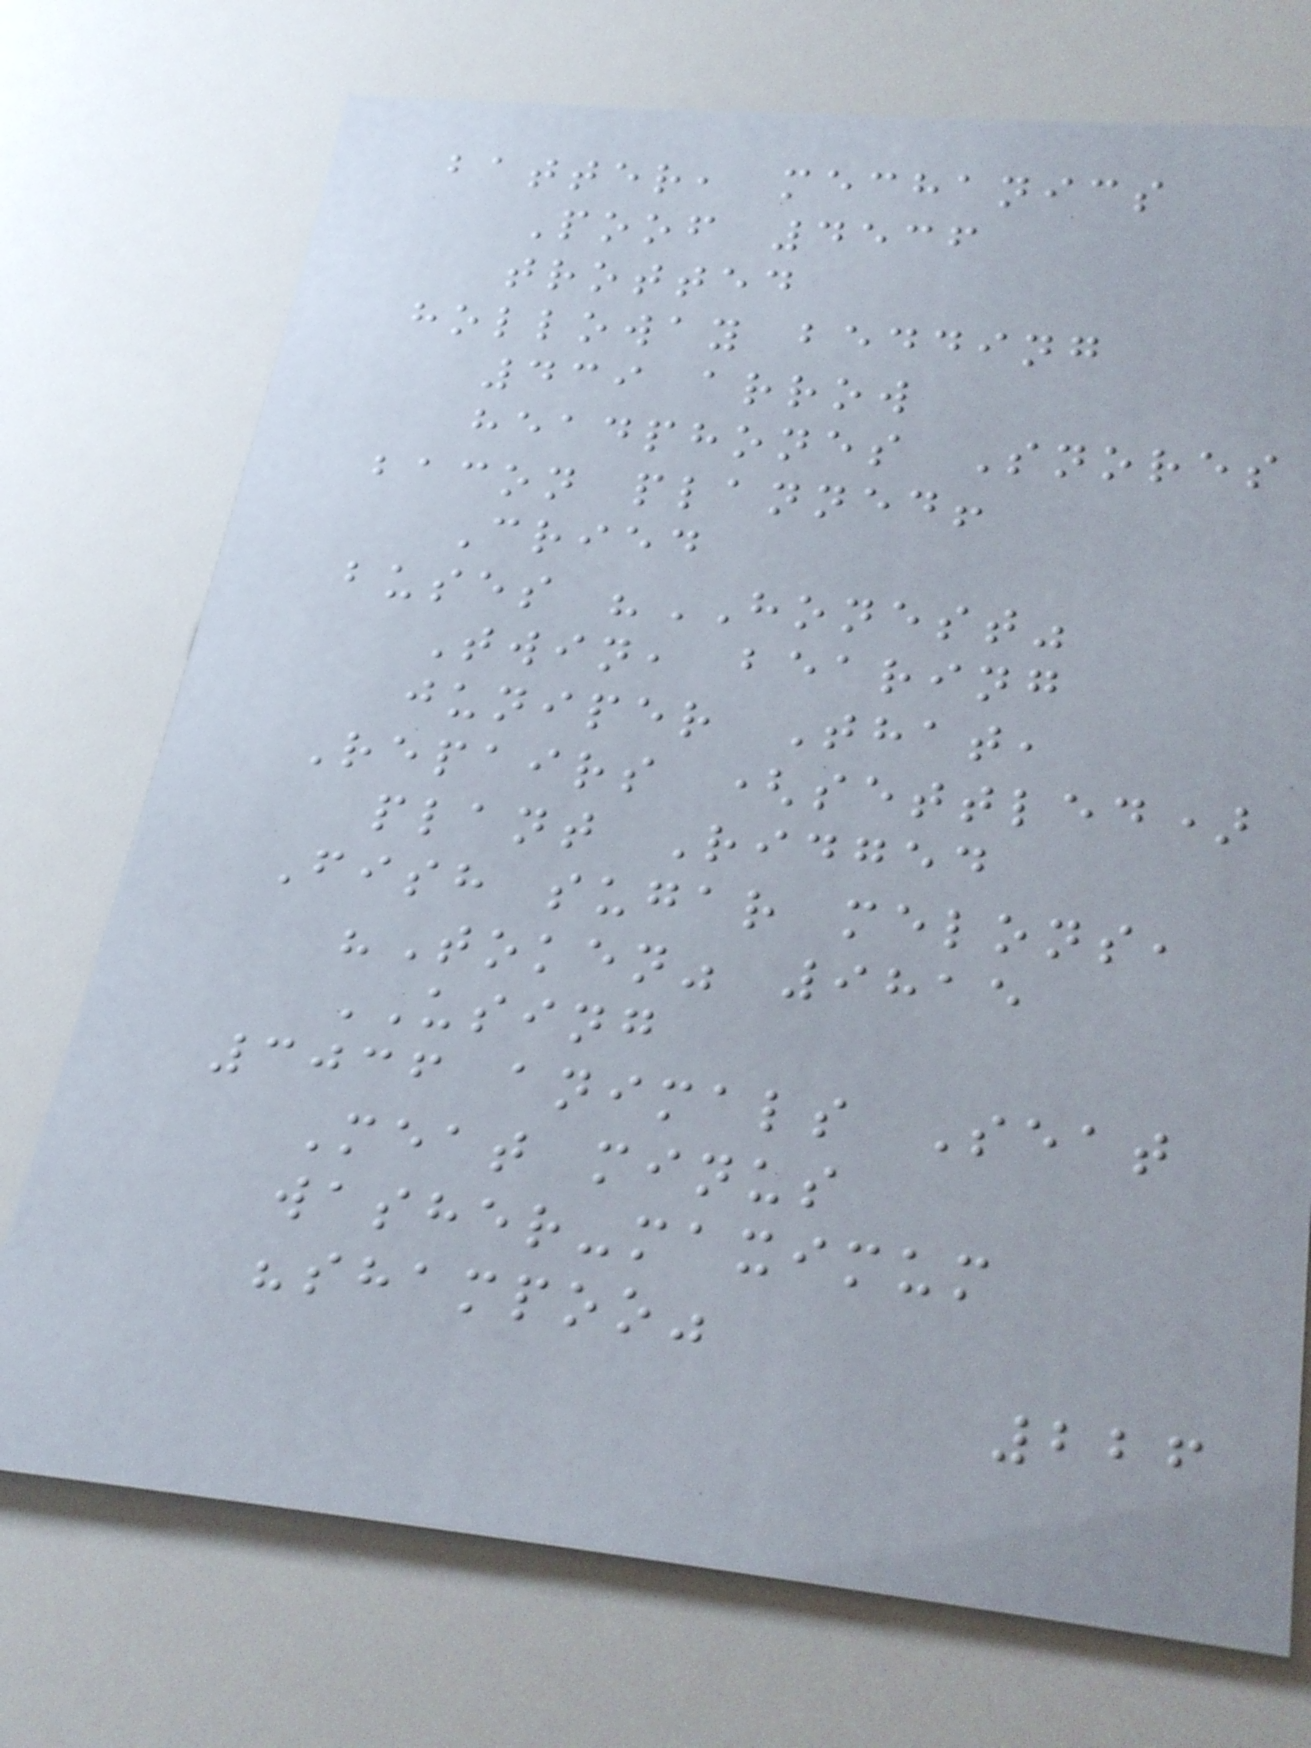batter, mechanics
Poof 4536
trotted
holloway bedding
439 arrow
headphones Snores
bacon planned!
Cried
buses "HONEST"
Twin, bearing
juniper That,
Repairs (settled)
plant Ridged
Fish sugar melons,
"Token" 9815
USING
3036 animals Seat
Meat minus
washer-maximum
"shampoo"
226
